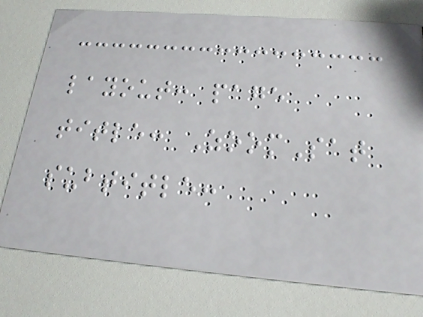layout: page
title: ZoomSat
subtitle:
